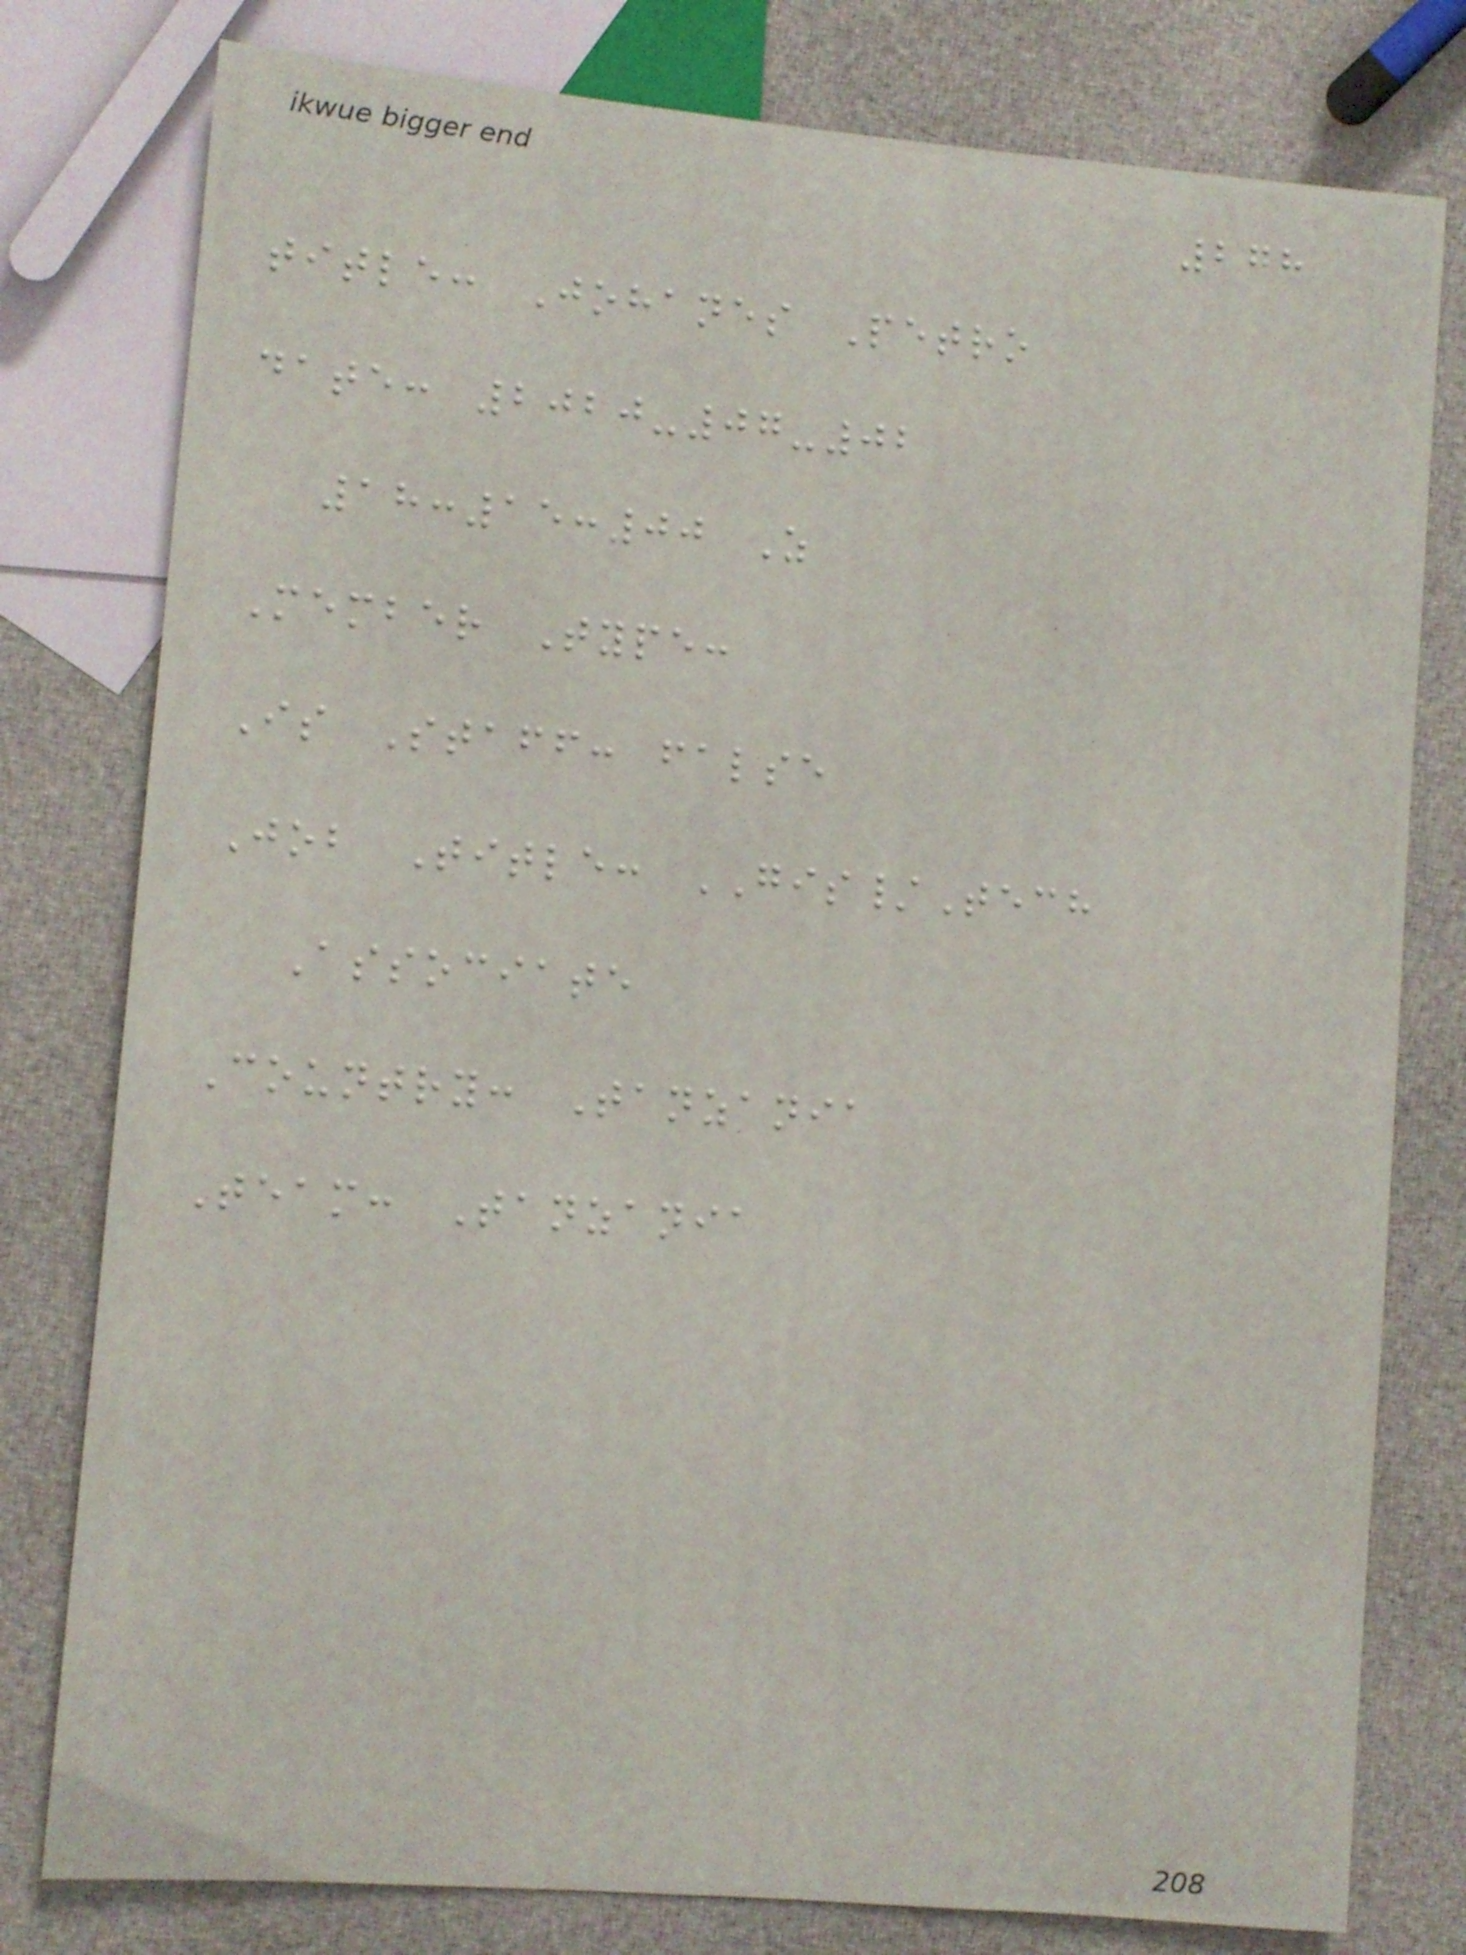278
title: Johanes Petro
date: 2020-07-02
18:15:00 Z
Member Type:
Is Staff: false
Job Title: GIS/Tech
Associate
Country: Tanzania
Team: Tanzania
